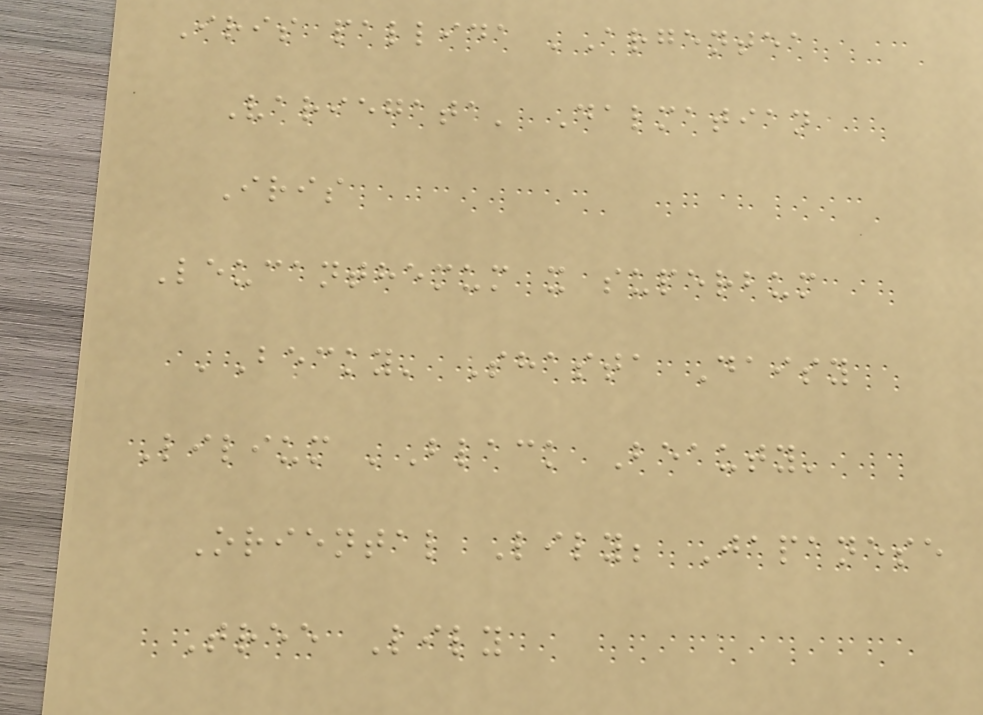Iris pallida 'Argentea
Variegata' Dalmatian
Iris
Leucanthemum x superbum
'Becky' Shasta Daisy
Lilium 'Black Beauty'
Oriental Lily; Japanese
Tree Lily
